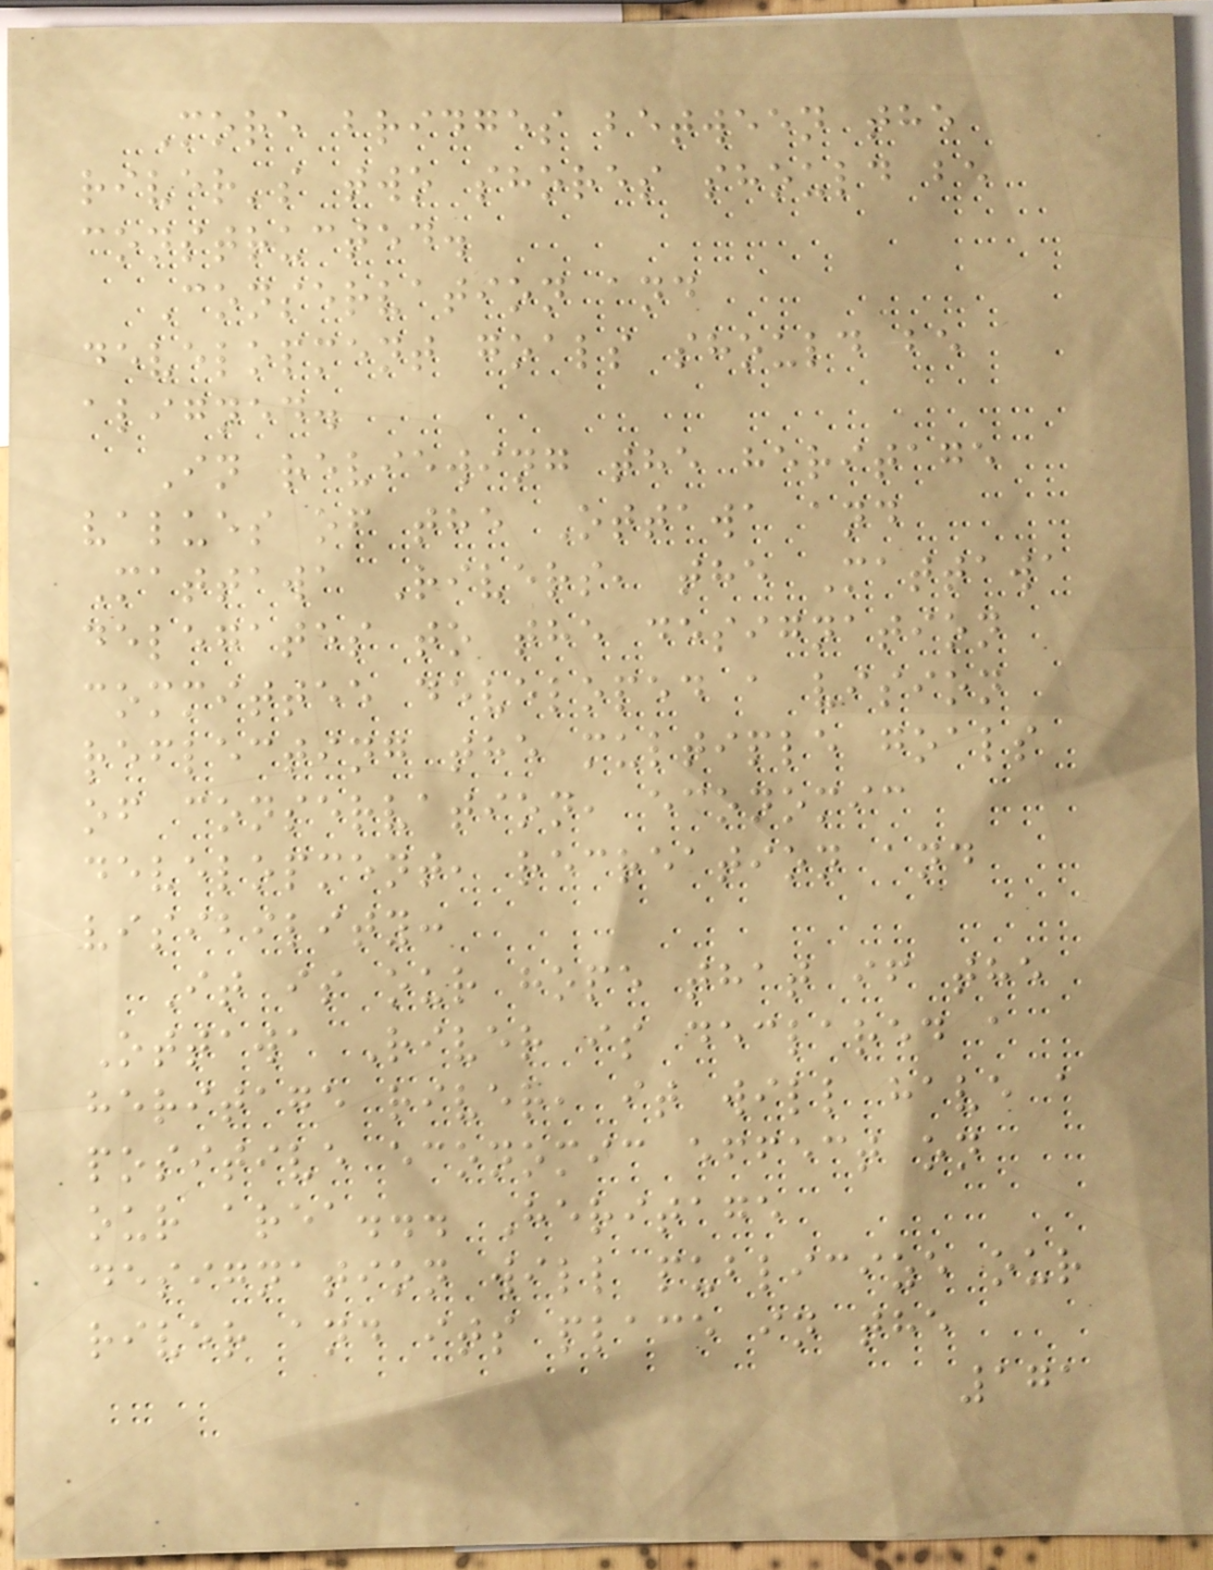More bridges between the
river's two shores should be
constructed.
Conservation and
development goals should be
aligned.
In reviewing the heritage
values of the Ottawa and
Mattawa Rivers, the Mattawa
delegates to the designation
committee developed a vision
reflecting the multiple goals
of conservation, economic
development, recreation and
visibility:
It is our hope that if the
Ottawa River is declared a
heritage river, it will have a
positive economic effect on
our area... Heritage
designation will publicize our
river and its place in the
171
